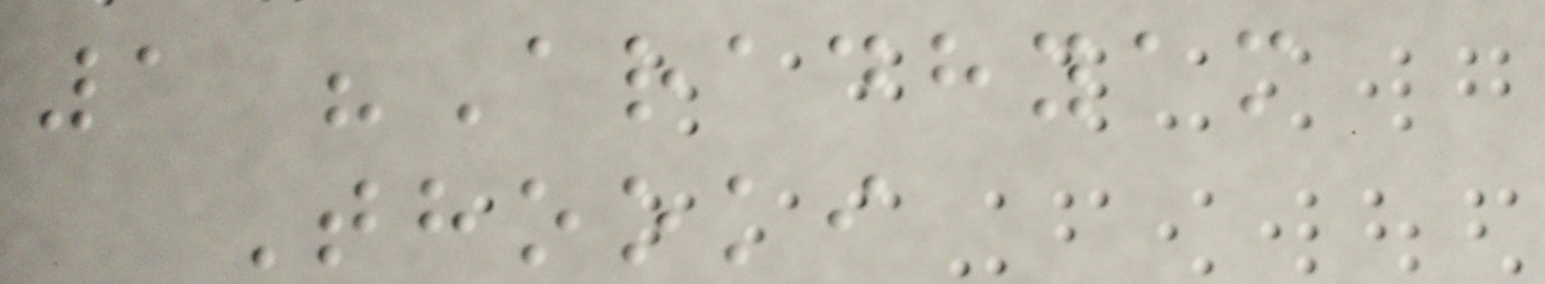1 "Aradhyam
Thooki
